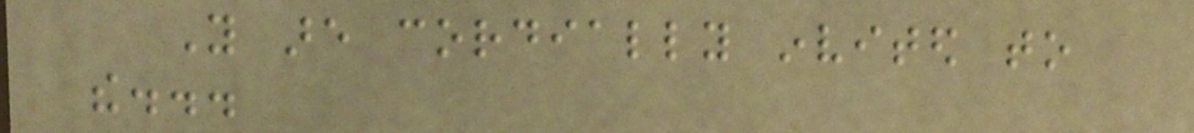You are cordially invited to
the...
